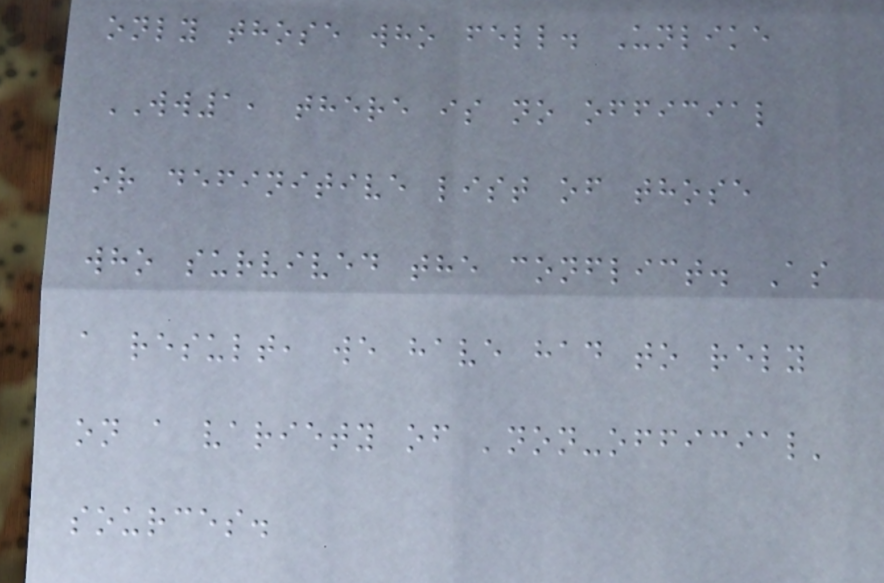only those who fell. Unlike
WW1, there is no official
or definitive list of those
who survived the conflict. As
a result, we have had to rely
on a variety of 'non-official'
sources.
